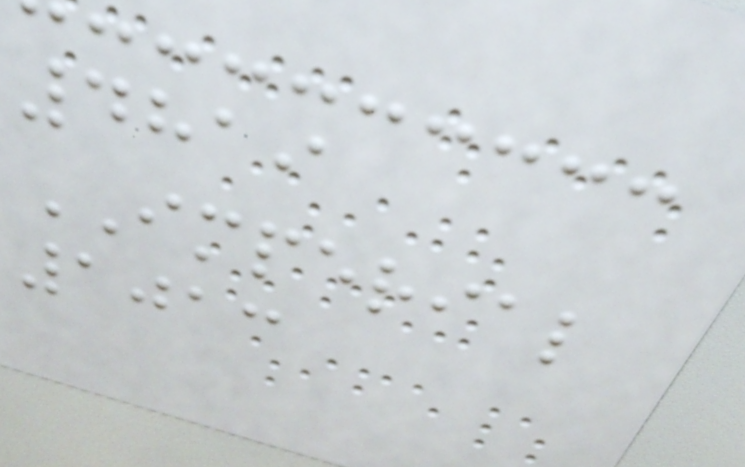4819
IMPERIAL
1013
